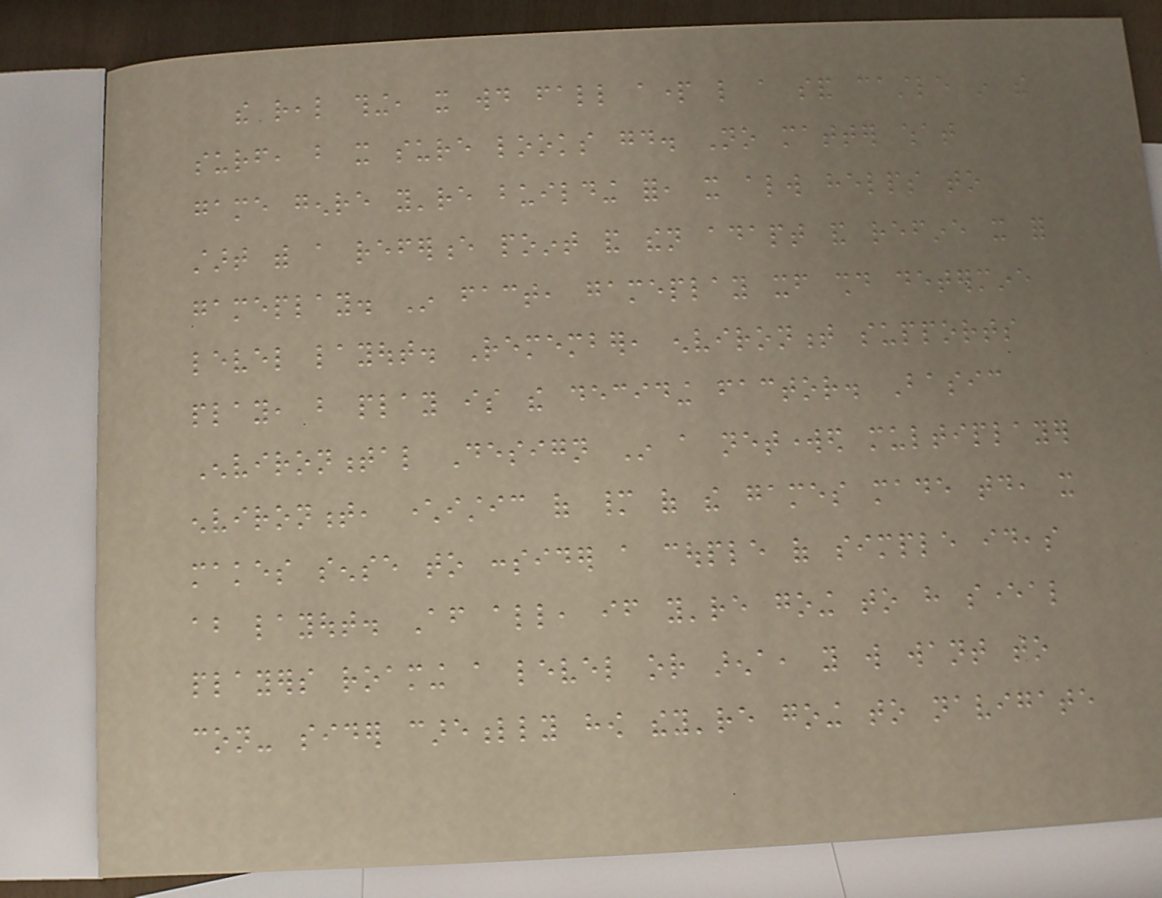the real thing, it would fall apart like a sand castle in the
surf, but it sure looks good. No matter what
game genre you're building for, it always helps to
start with a reference point and then adapt and refine it for
gameplay. In fact, gameplay itself should determine
level layout. Remember, environment supports
play, but play is the deciding factor. Basic
Environmental Design In a networked multiplayer
environment, characteristic of many of the games made today, it
makes sense to consider a couple of simple ideas
about layout. After all, if you're going to have several
players roaming a level or arena, you will want to
con- sider carefully how they're going to navigate
